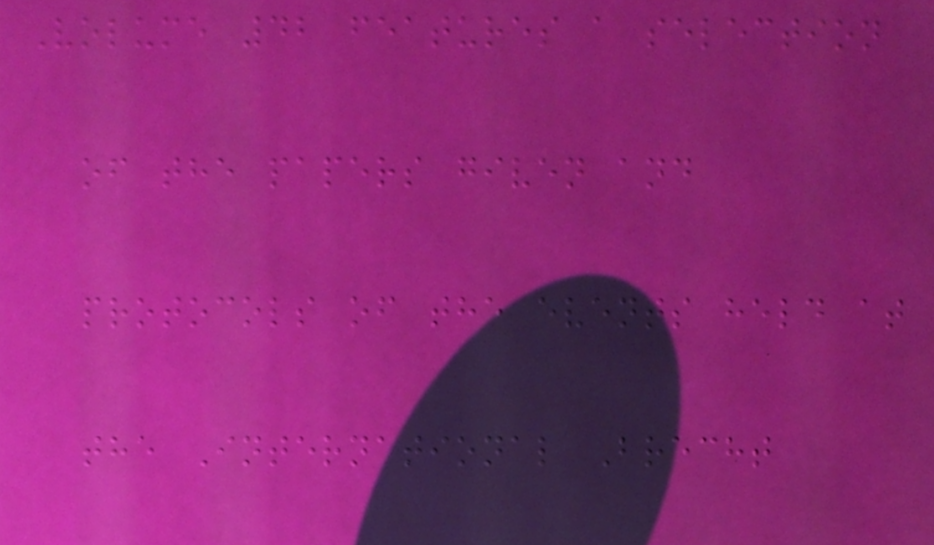Volume 42 features a selection
of the papers given and
protocols of the events held at
the International Brecht
